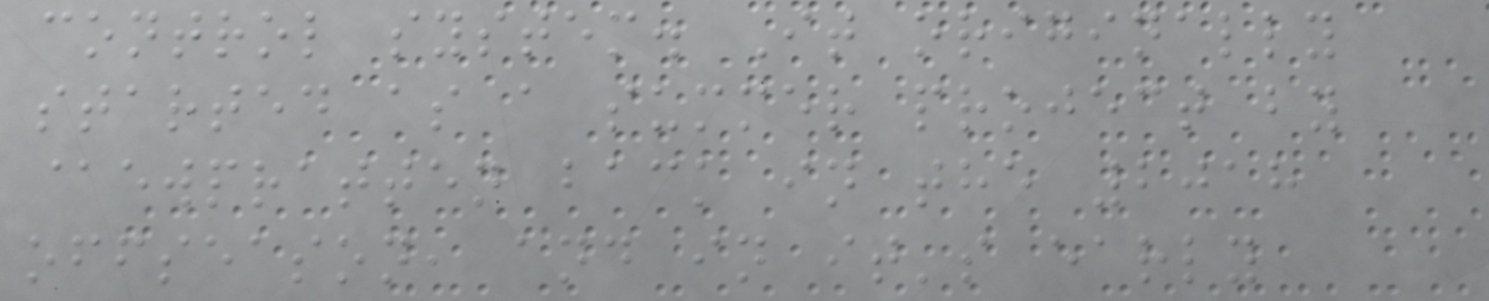control system. It originally
started as a summer project by
@ewpratten back in the 2018
offseason, and in it's early
